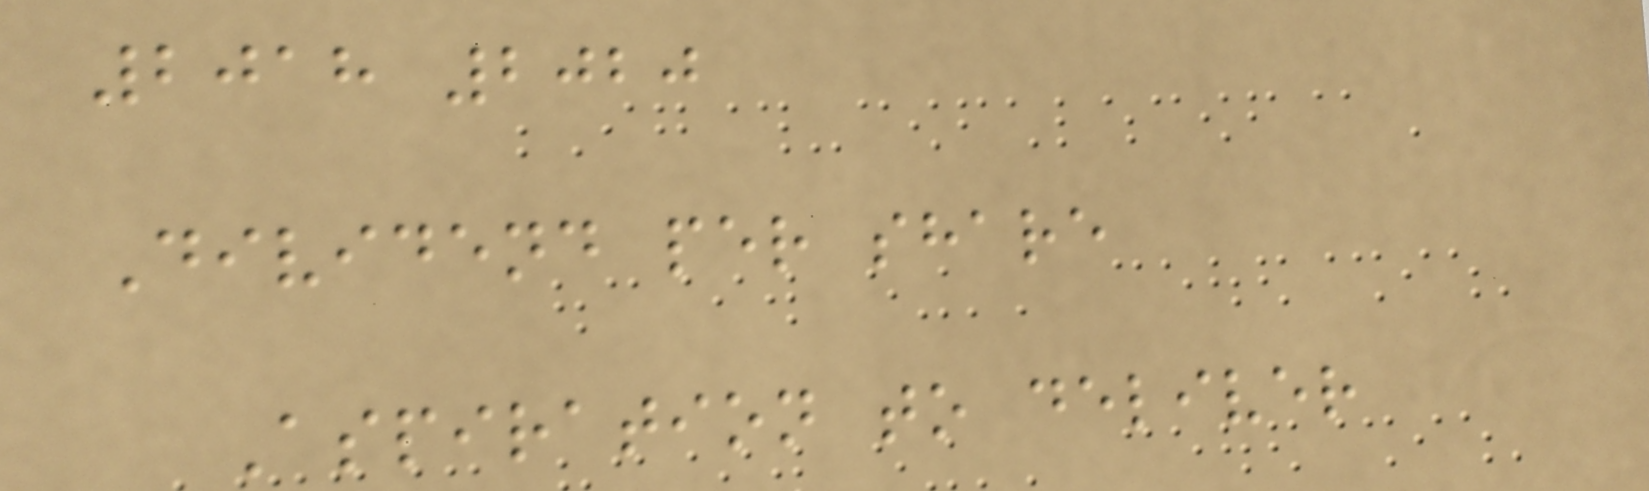2018 2020
Dividend per share
Aspiration to deliver
